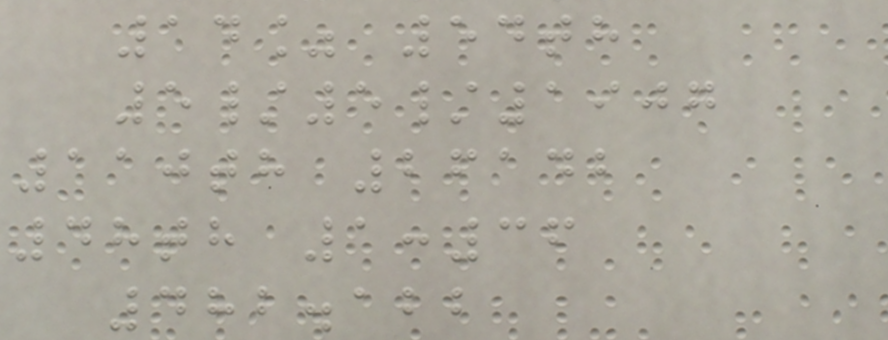14% 54th
5/5/1907
110th 26142
48th 1:36
482.122
